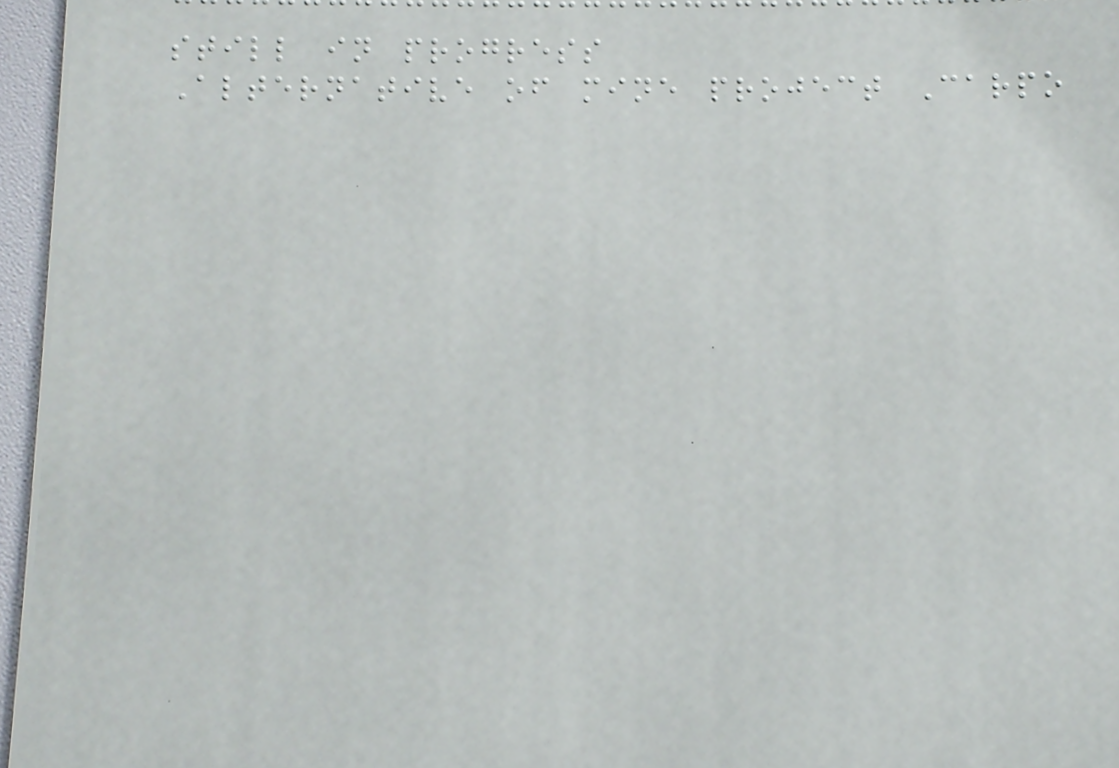still in progress
Alternative of mine project Carpo
